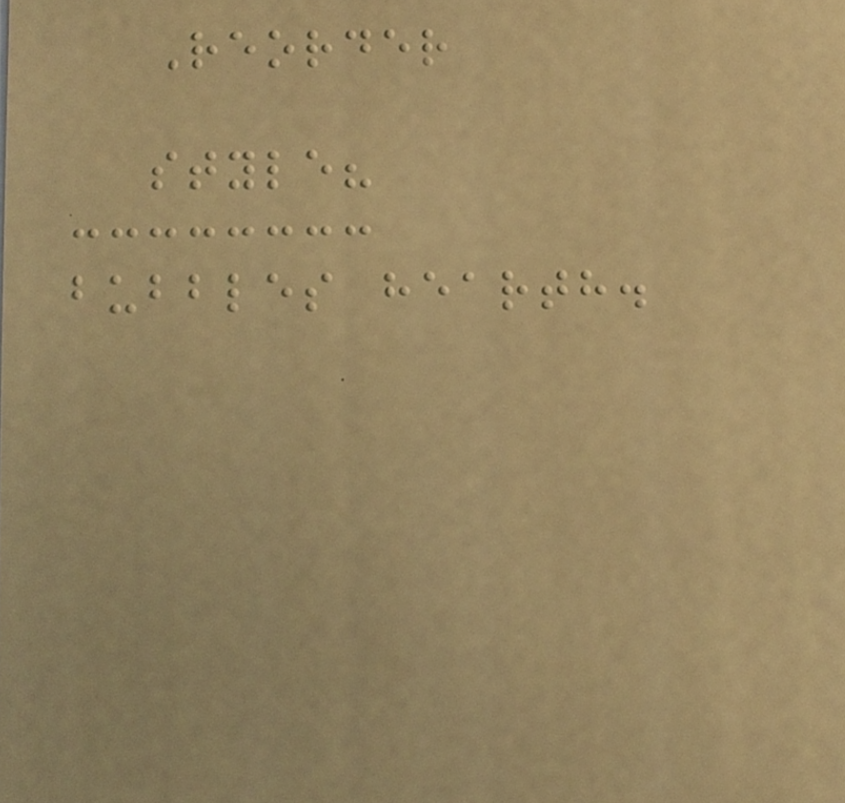Reorder
style?
bubbles hearth.
